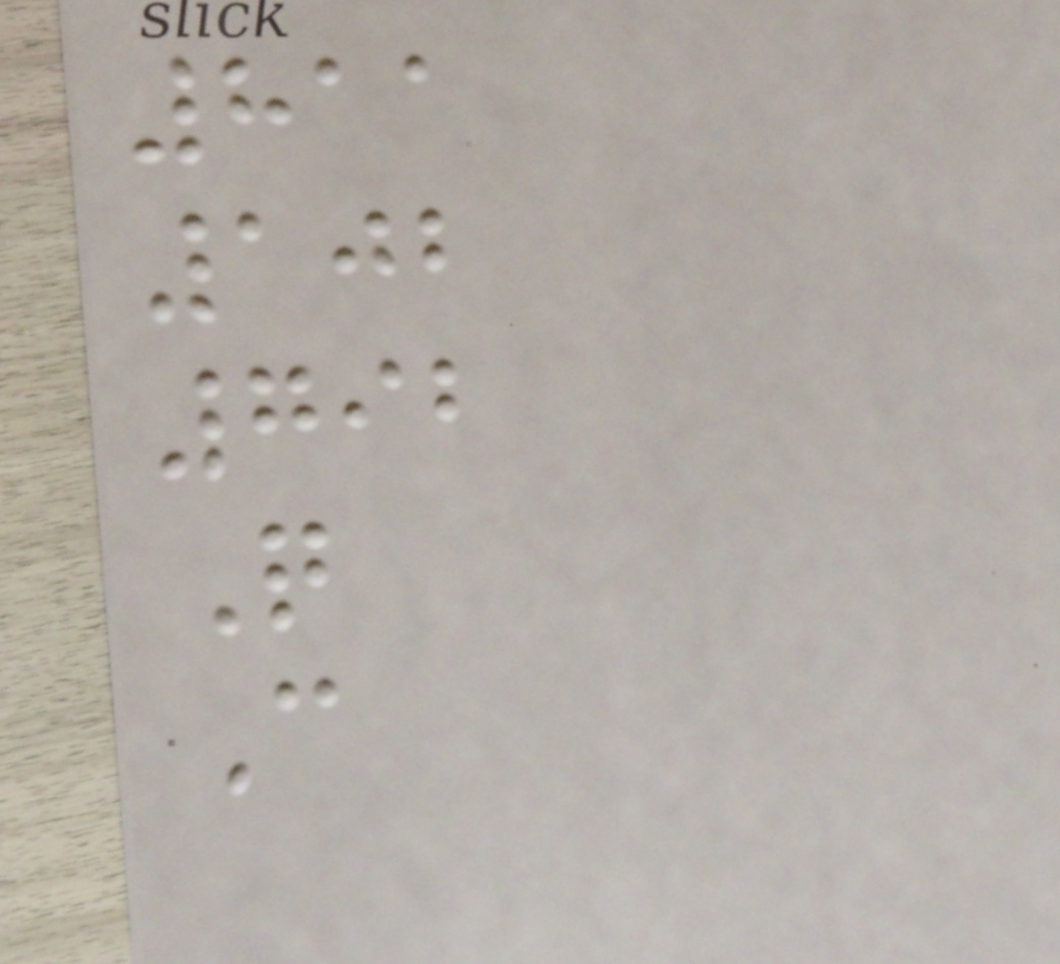811
102
792
Q
C
